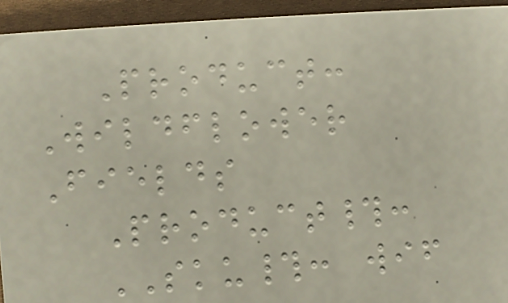Product:
Wildflower
Fields
Product#:
SKU#: wif
